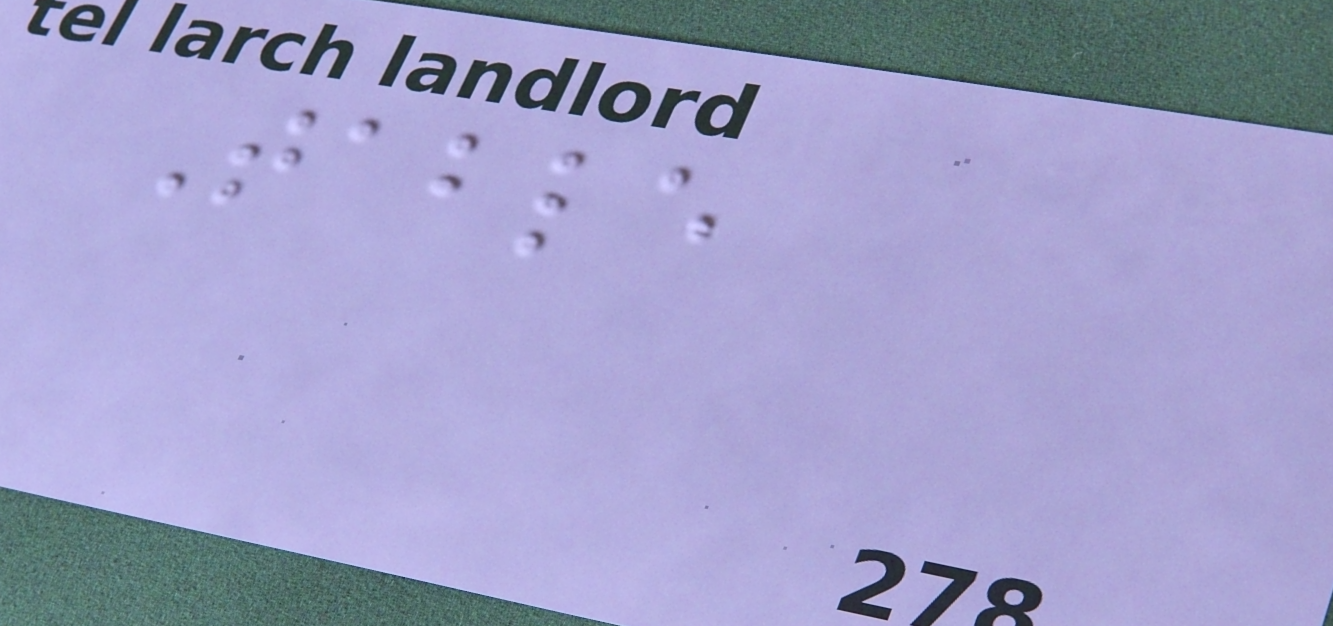Table
